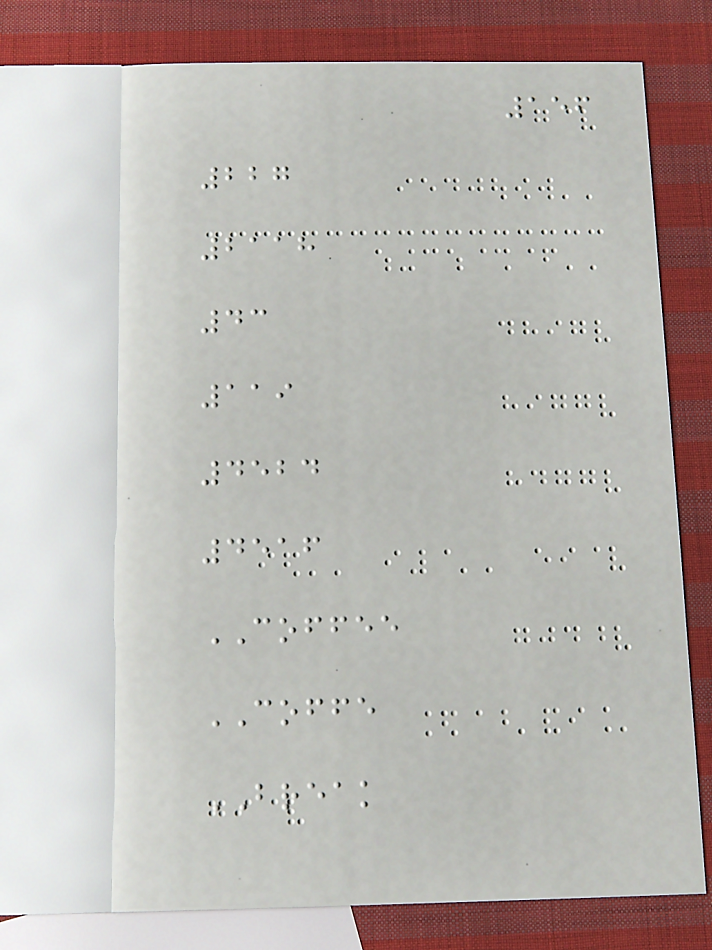156
227
2118
43
119
4524
4516
COFFEE
COFFE
BREAK
